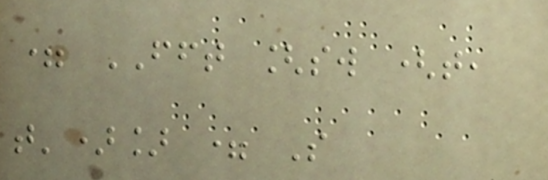= FFT [sw (t,
t')] = S
